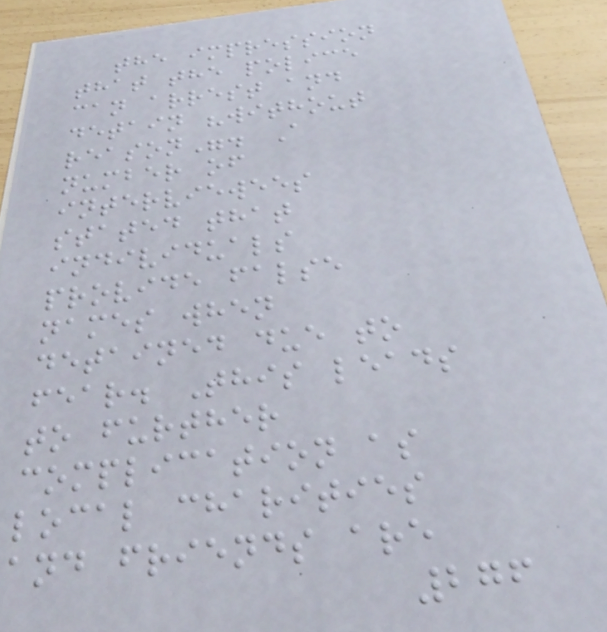the impression
that the police
can arrest and
detain "without
reason". A
number of
interviewees
stated that
individuals
provide false
names when
detained due to
fear. This leads
to further
complication as
local charities
and friends are
276
